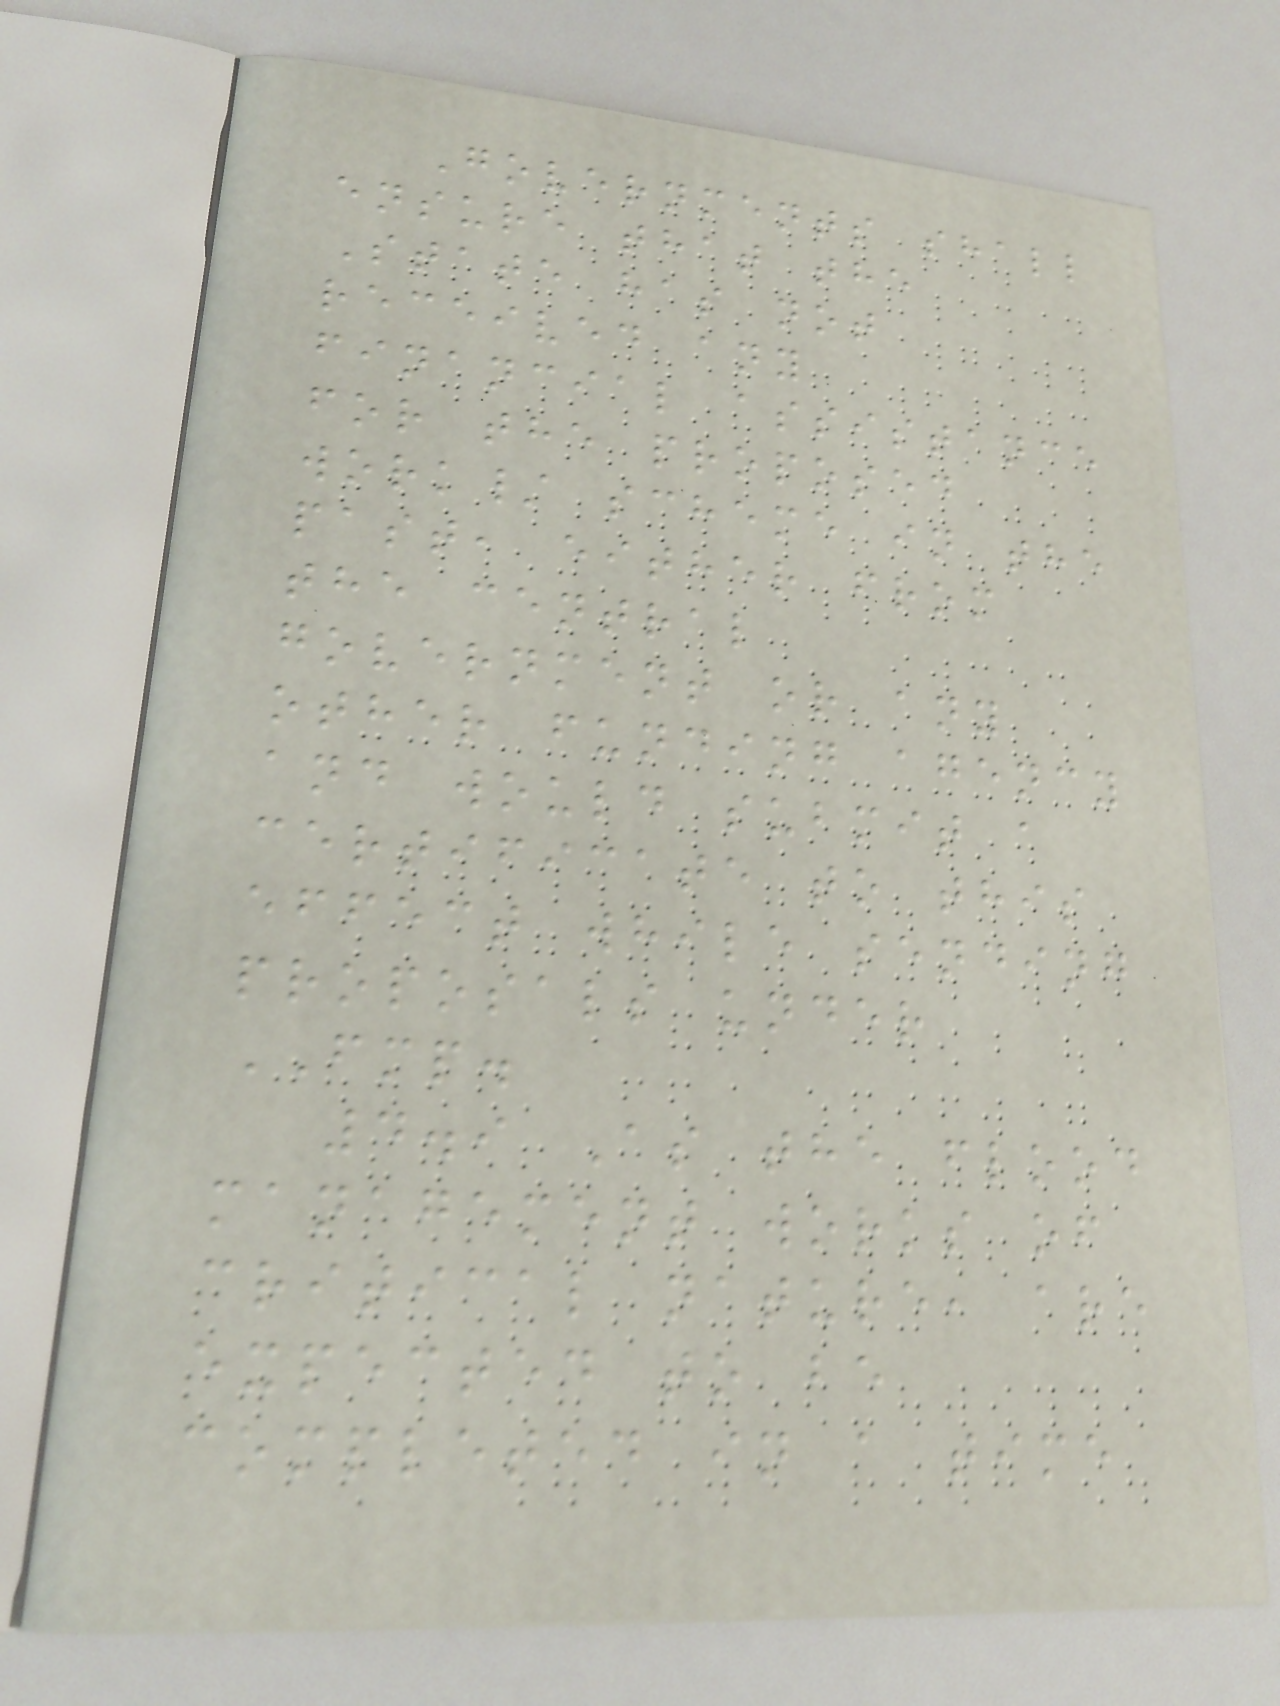Governments shall
ensure that the
State has not
received any
financial assistance
for the proposed
work/ scheme in the
past, either from
the central
government or any
other funding agency
and would submit a
certificate to this
effect while sending
proposals under
FMP.
4.9 As the flood
management works of
critical nature, are
expected to be
completed in a time
